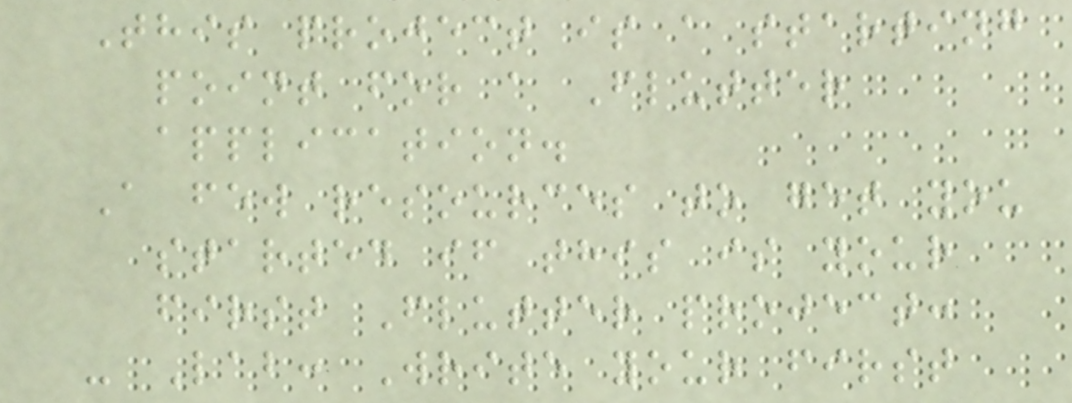This project is a starting
point for a Flutter
application.
A few resources to get you
started if this is your
first Flutter project:
- Lab: Write your first
